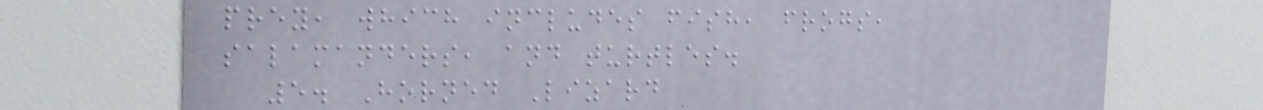prey, which includes fish, frogs,
salamanders, and turtles.
5. Horned Lizard
